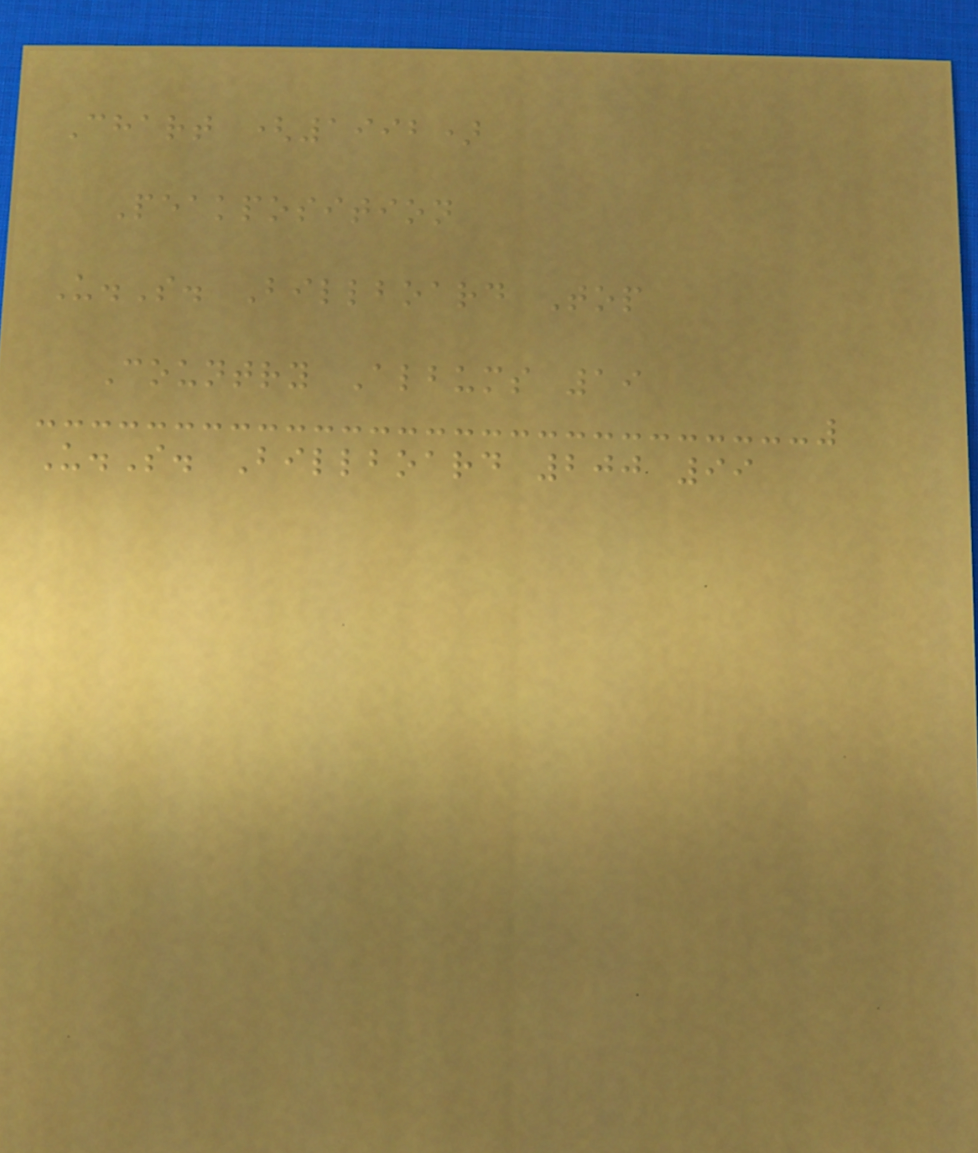Chart (1992)
Peakposition
U.S. Billboard Top
Country Albums 19
U.S. Billboard 200 99
